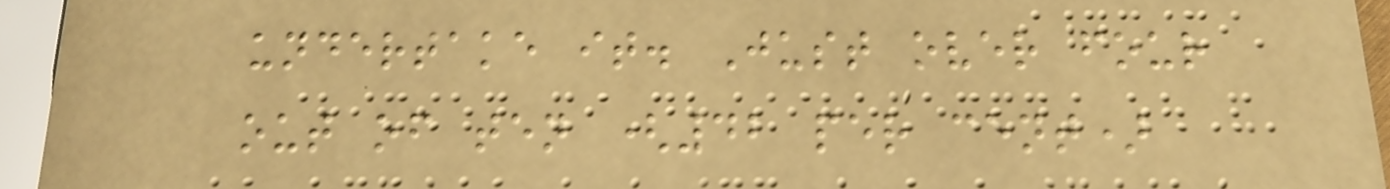undertake it. Just over four
out of ten (42 per cent)
